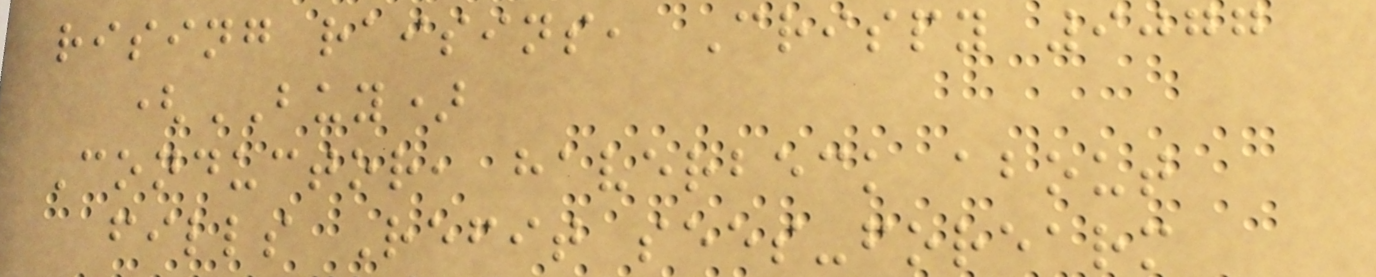rising raisins, Crispy 9077
(BUY)
Conductor, haverbeck about
fills Refit sees-forearm
